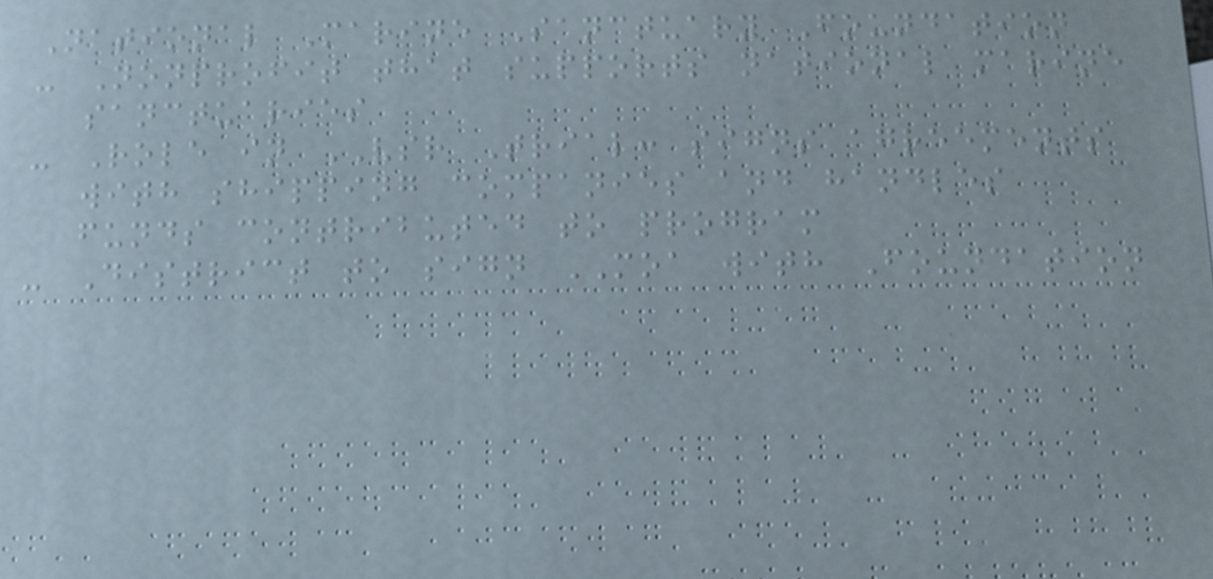National Marine Sanctuary Foundation
- Nonprofit that supports national marine
sanctuaries
- Role in VSR Trial: signs agreements
with shipping companies and handles
funds contributed to program
- District to sign MOA with Foundation
